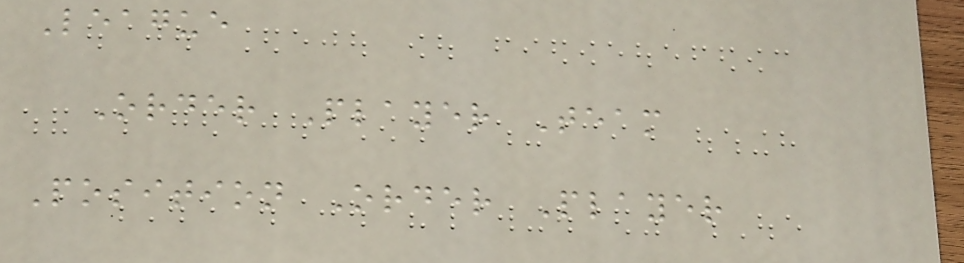League
Order Player Team
Position Order Player
